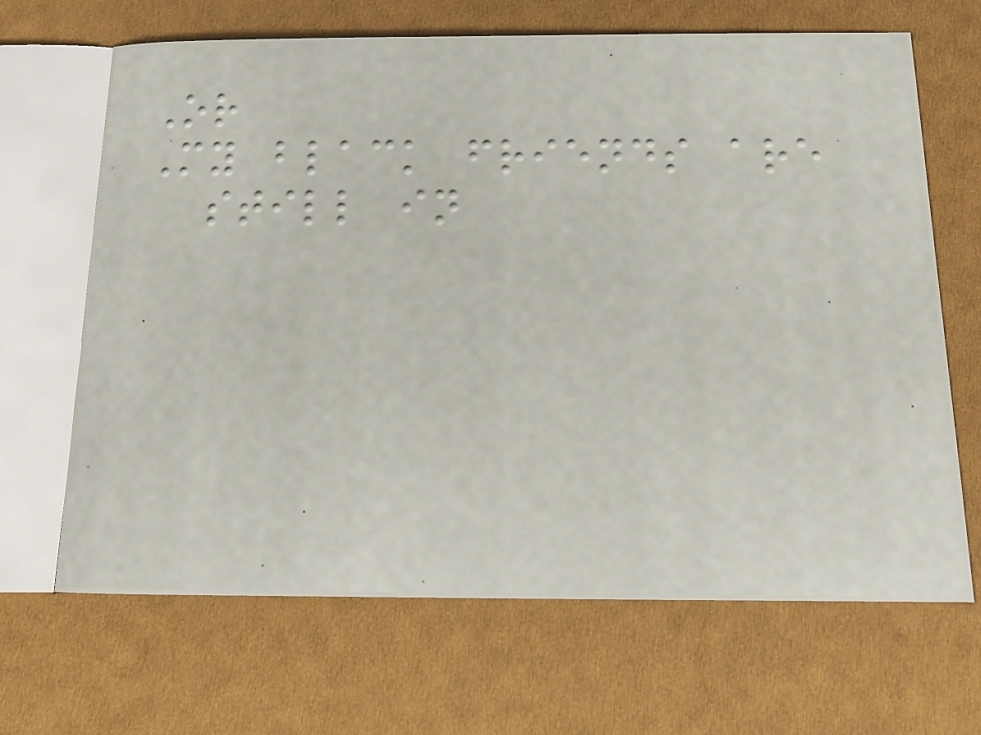Or
My black friends are
still in
